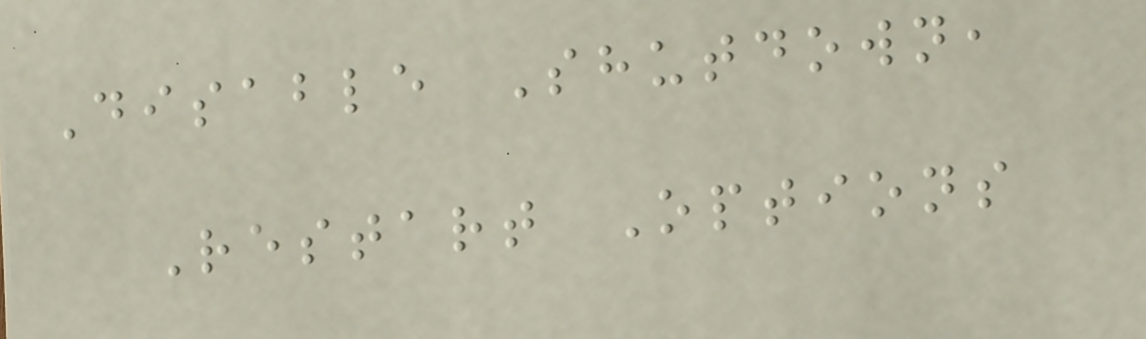Disable Shutdown,
Restart Options
